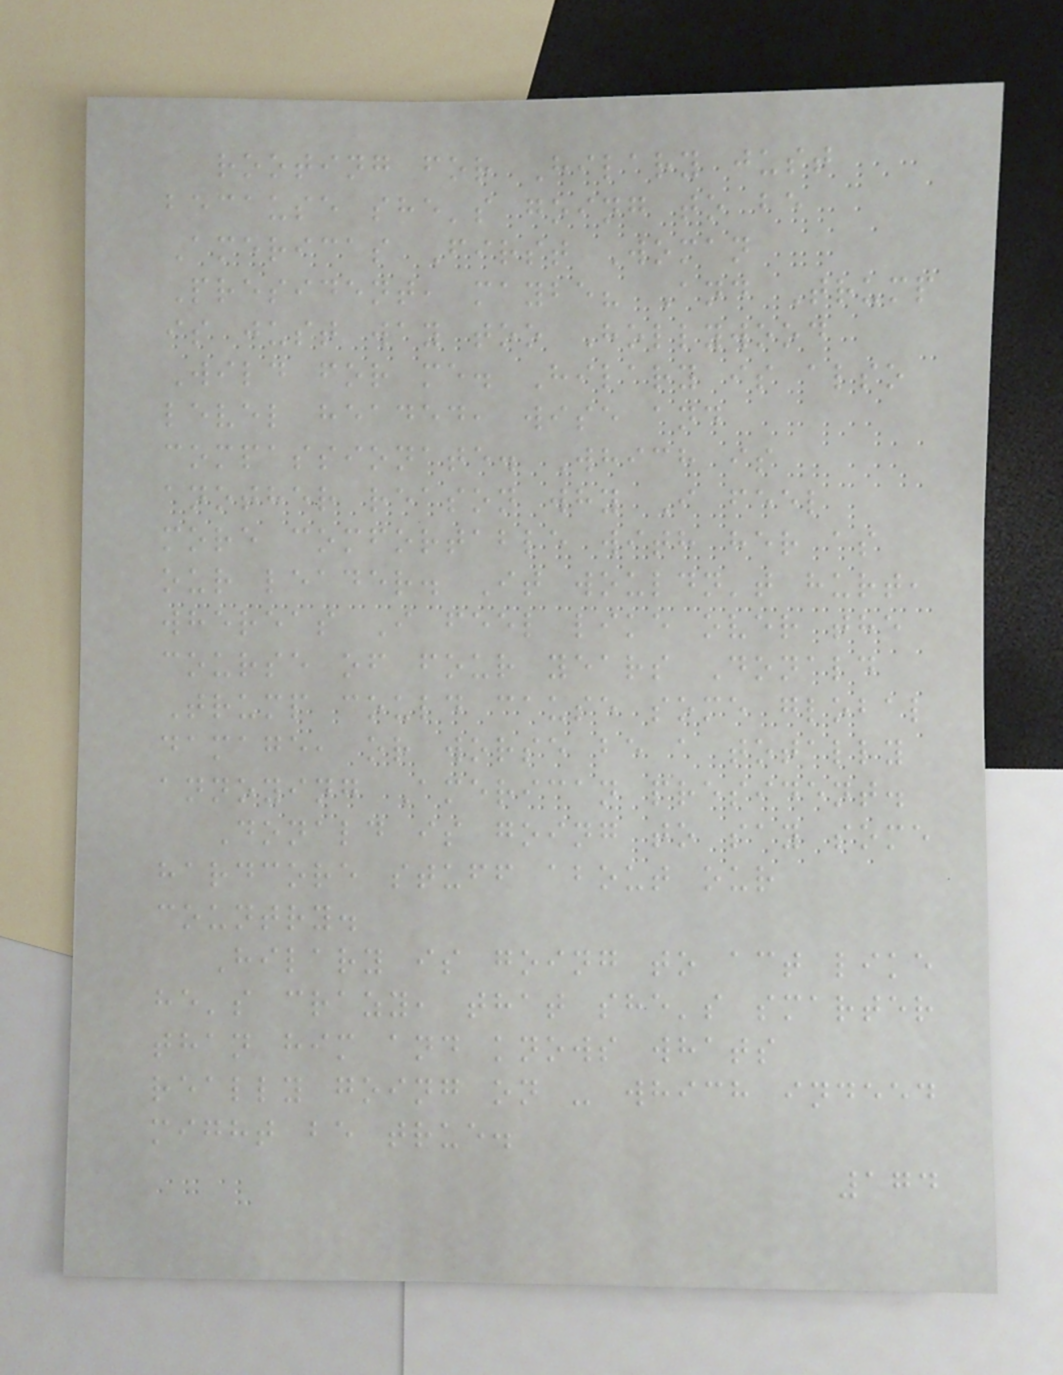rooting for Hilary just
because she's going to be
Americas First Woman
President, maybe? And Trump
is just way too Hollywood
Wild for me. Hilary is also
level headed, wise and
compassionate. Which is
another reason why I feel
more comfortable with her as
our leader. It wouldn't hurt,
whereas I feel like over the
course of four years Donald
Trump could cause some global
damage, or worse be a totally
annoying American president.
Donald is going to say some
hardcore stuff about our
country.
Hilary is going to act like
he's crazy, that she's smarter
than him and knows whats
really going on - which indeed
might be true.
174
